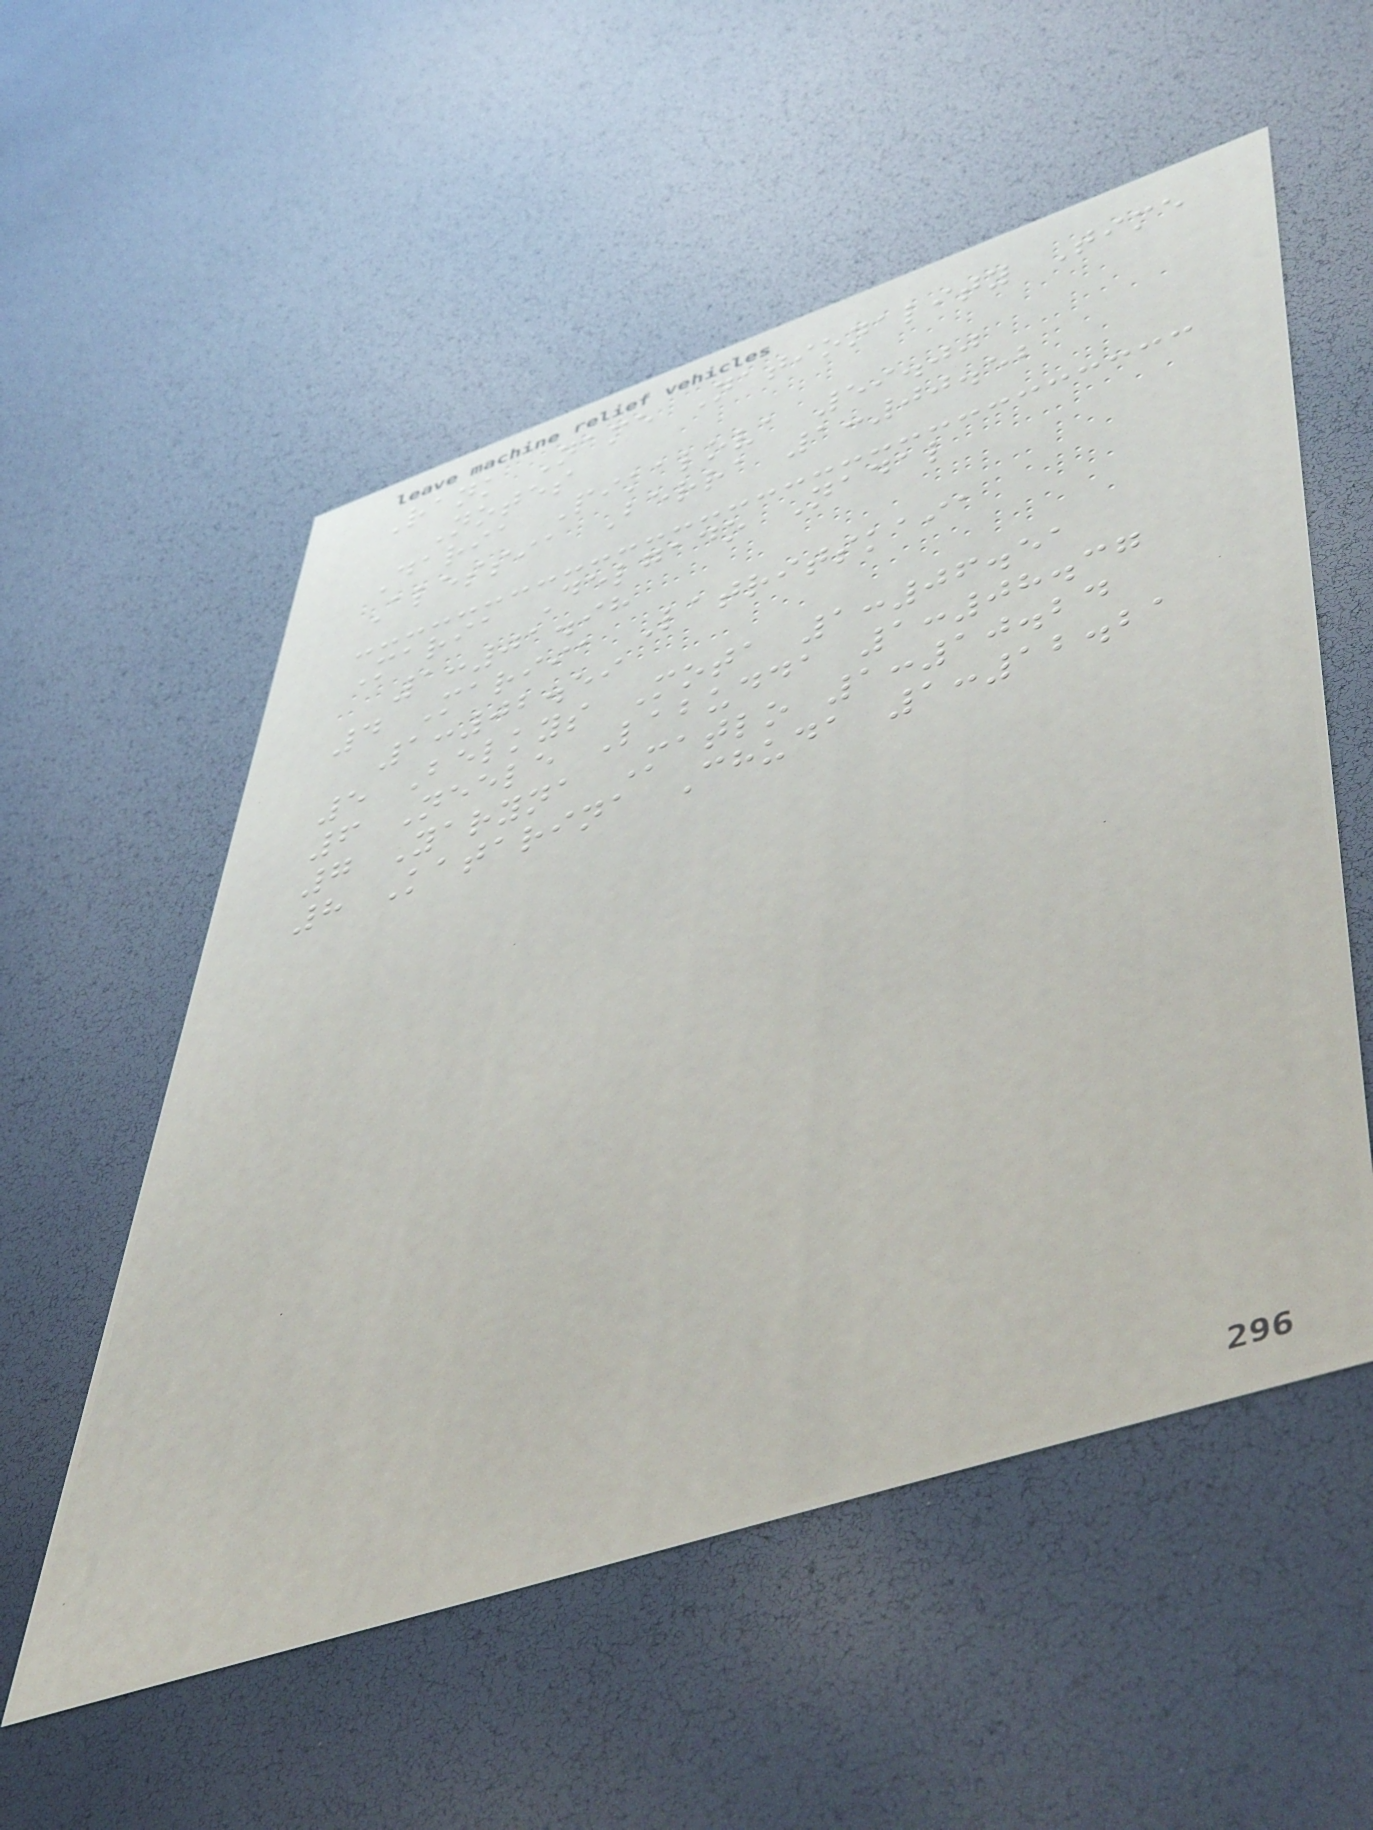Rank Name Nationality Time
Notes
Daria Pikalova 59.00
Alessia Berra 1:00.52
Maria Delgado Nadal
1:01.98
4 Mariia Latritskaia
1:02.59
5 Belkys Mota 1:06.51
6 Neele Labudda 1:08.37
7 Yaryna Matlo 1:10.24
8 Katarina Chuda 1:12.21
